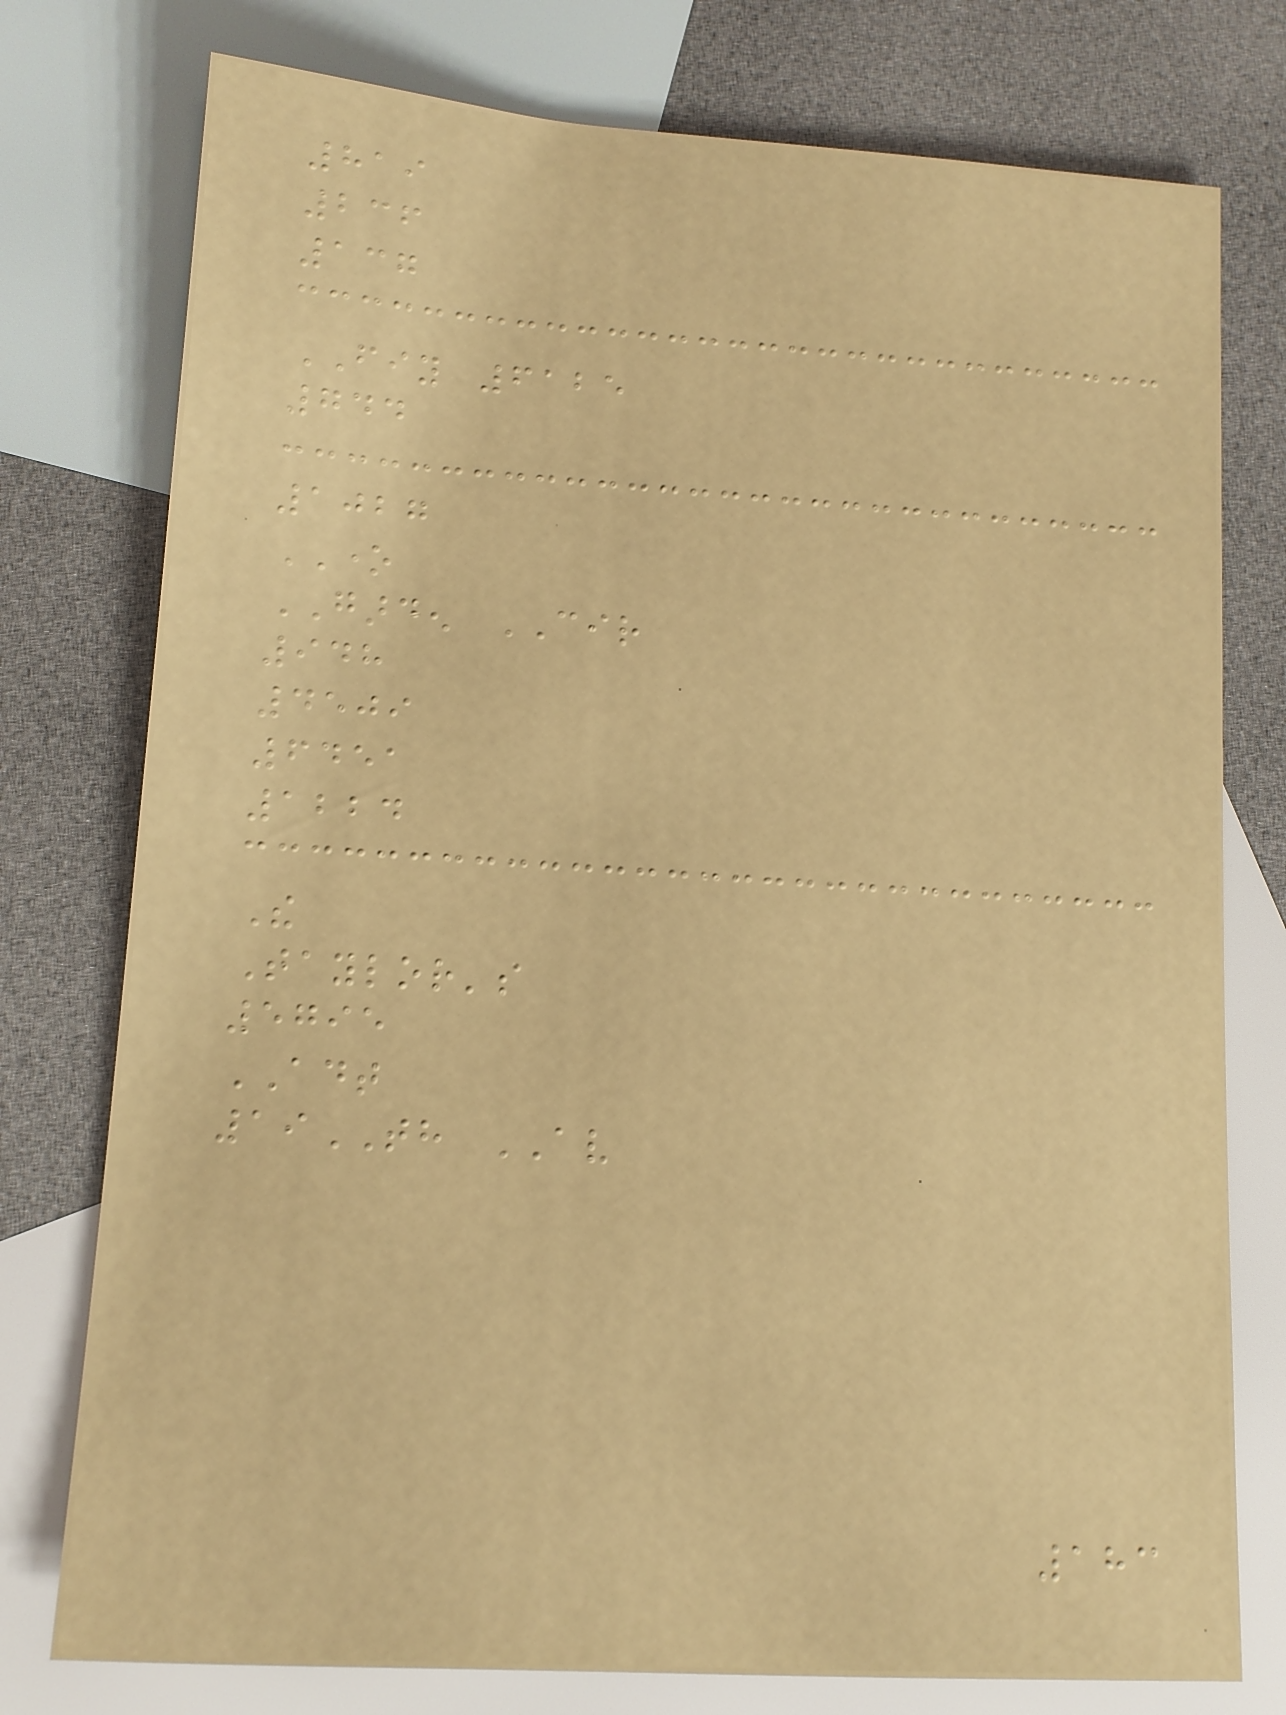819
236
137
FIY 6125
744
1027
ONE
GARDEN CIR
948
4509
6451
1224
The
Taylor's
5795
ADT
19TH AV
183
